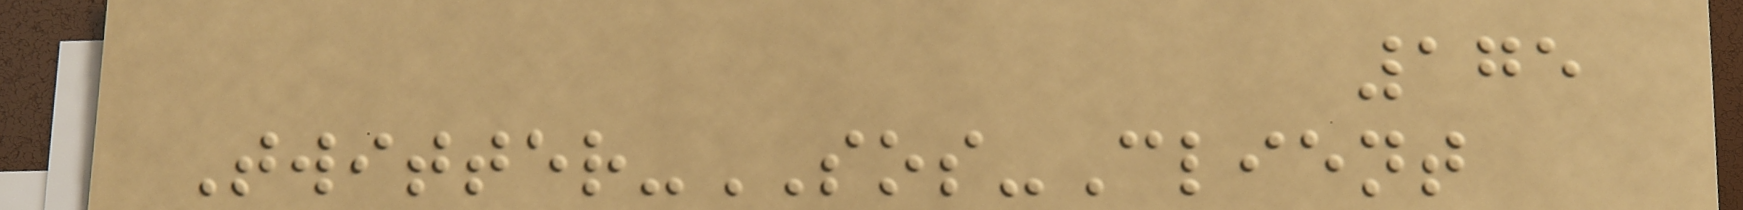175
Twitter-SOS-Client
